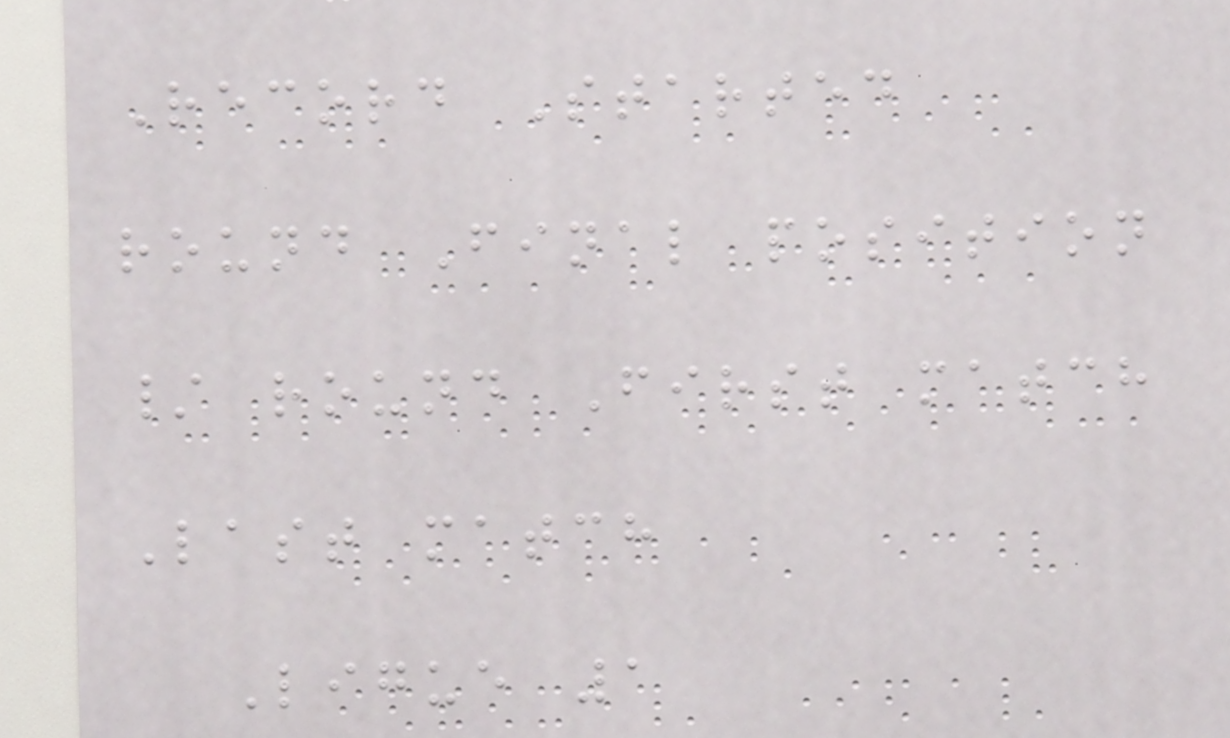Record Started
round Final position
/ round First match
Last match
Ligue 1
